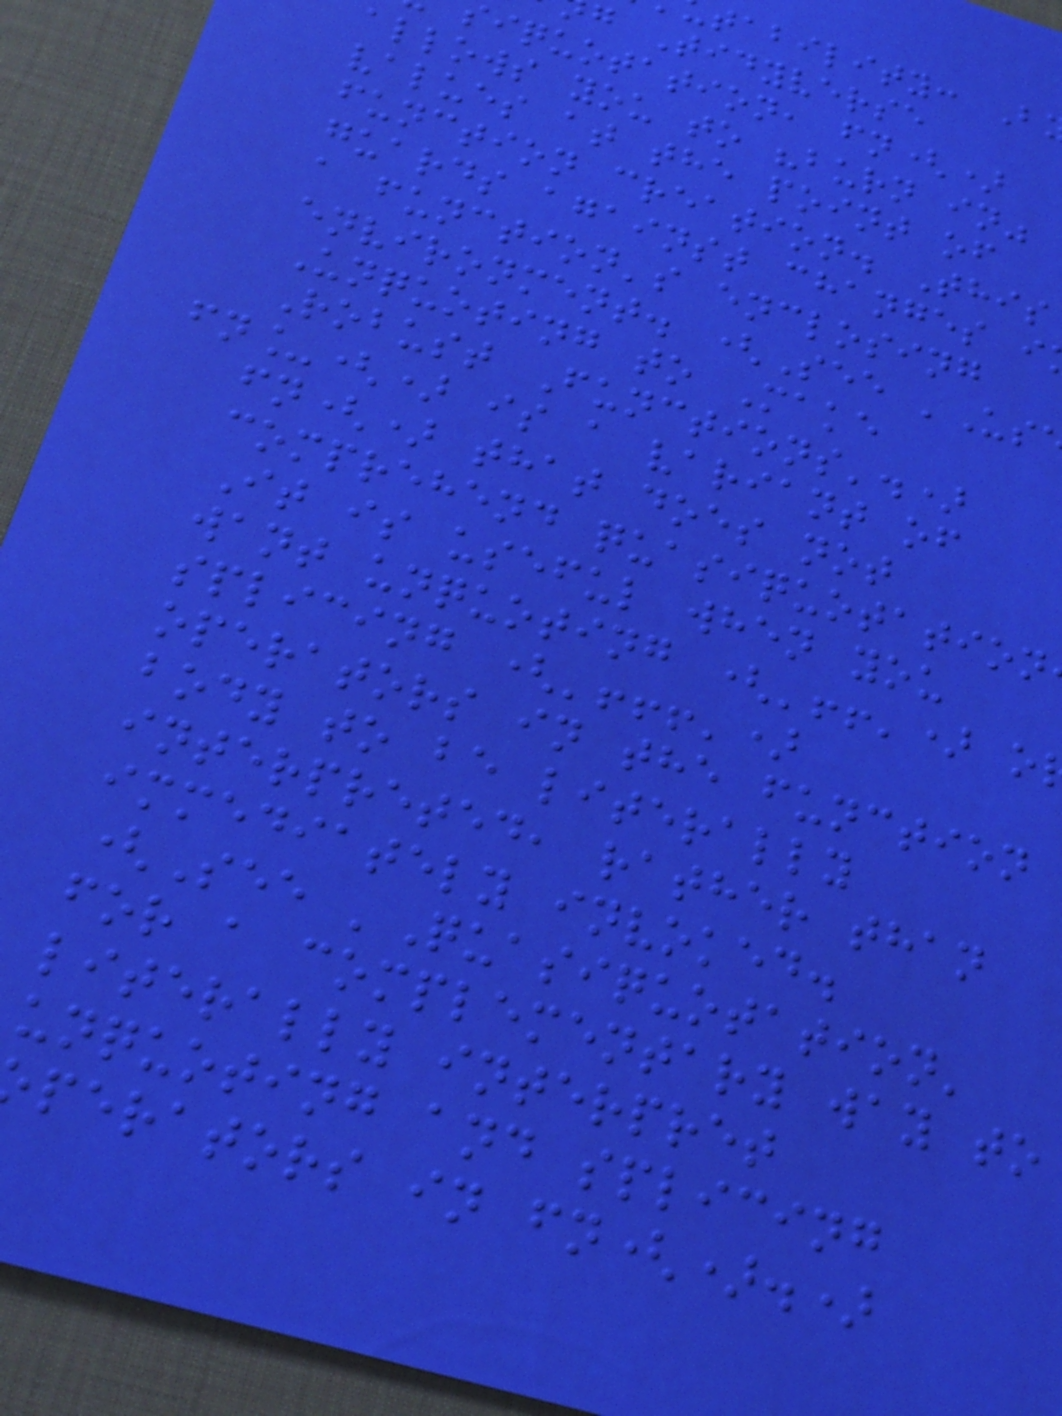tability: B
g Tidyverse
iquotation, fn()
allows you to "burn in"
values at the point of
function creation. This
guards against changes i
a function's enclosing
environment. (See 'Us
Unquoting to Make
Robust Functions'.)
fn_() is a variant of
fn() that does not
comprehend quasiquotation
It is useful when you
want unquoting ('!!') o
splicing ('!!!')
operators in the function
body to be literally
interpreted, rather than
immediately invoked.
(See 'Quasiquotation'
for a complementary way to
literally interpret
unquoting and splicing
perators in fn().)
